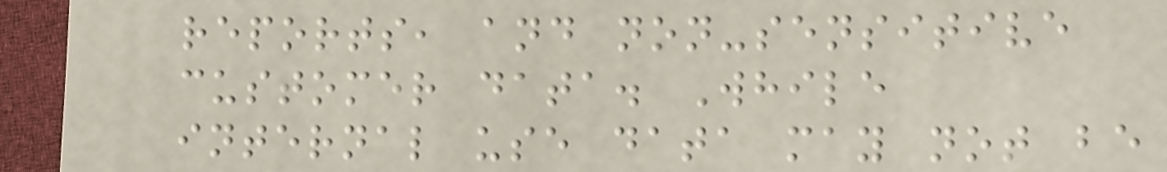reports, and non-sensitive
customer data. While
internal use data may not be
